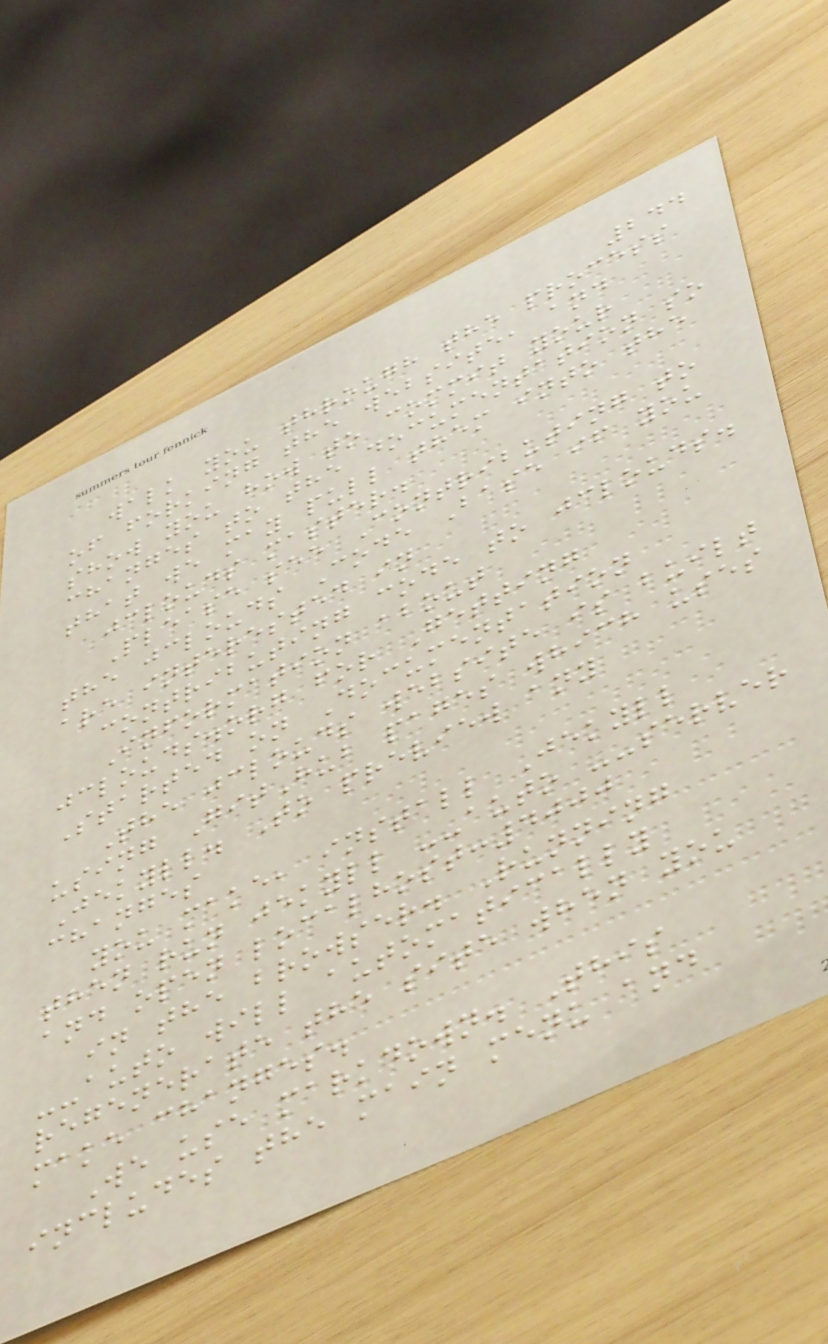244
walk you through the process
of forking the website, and
show you how to commit your
changes to the documentation so
that we may pull them into the
jclouds master.
Please see Contributing to
the jclouds Code Base if you
are interested in
contributing code to jclouds.
Information about
jclouds.org for Getting
Started on Documentation
The jclouds website is built
using GitHub pages which uses
Jekyll. To preview any
changes
you make, install Jekyll
then run jekyll --auto --server
and open localhost:4000
in the browser. Running
--auto will automatically
regenerate the site when you
make changes.
We use markdown. This
includes the main menu and
